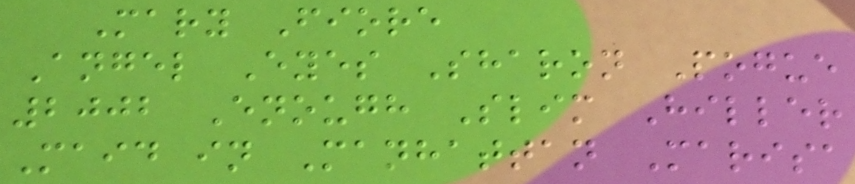Mary Fiore
Angel Eyes Sharon Pogue
2002 Enough Slim Hiller
Maid in Manhattan Marisa
